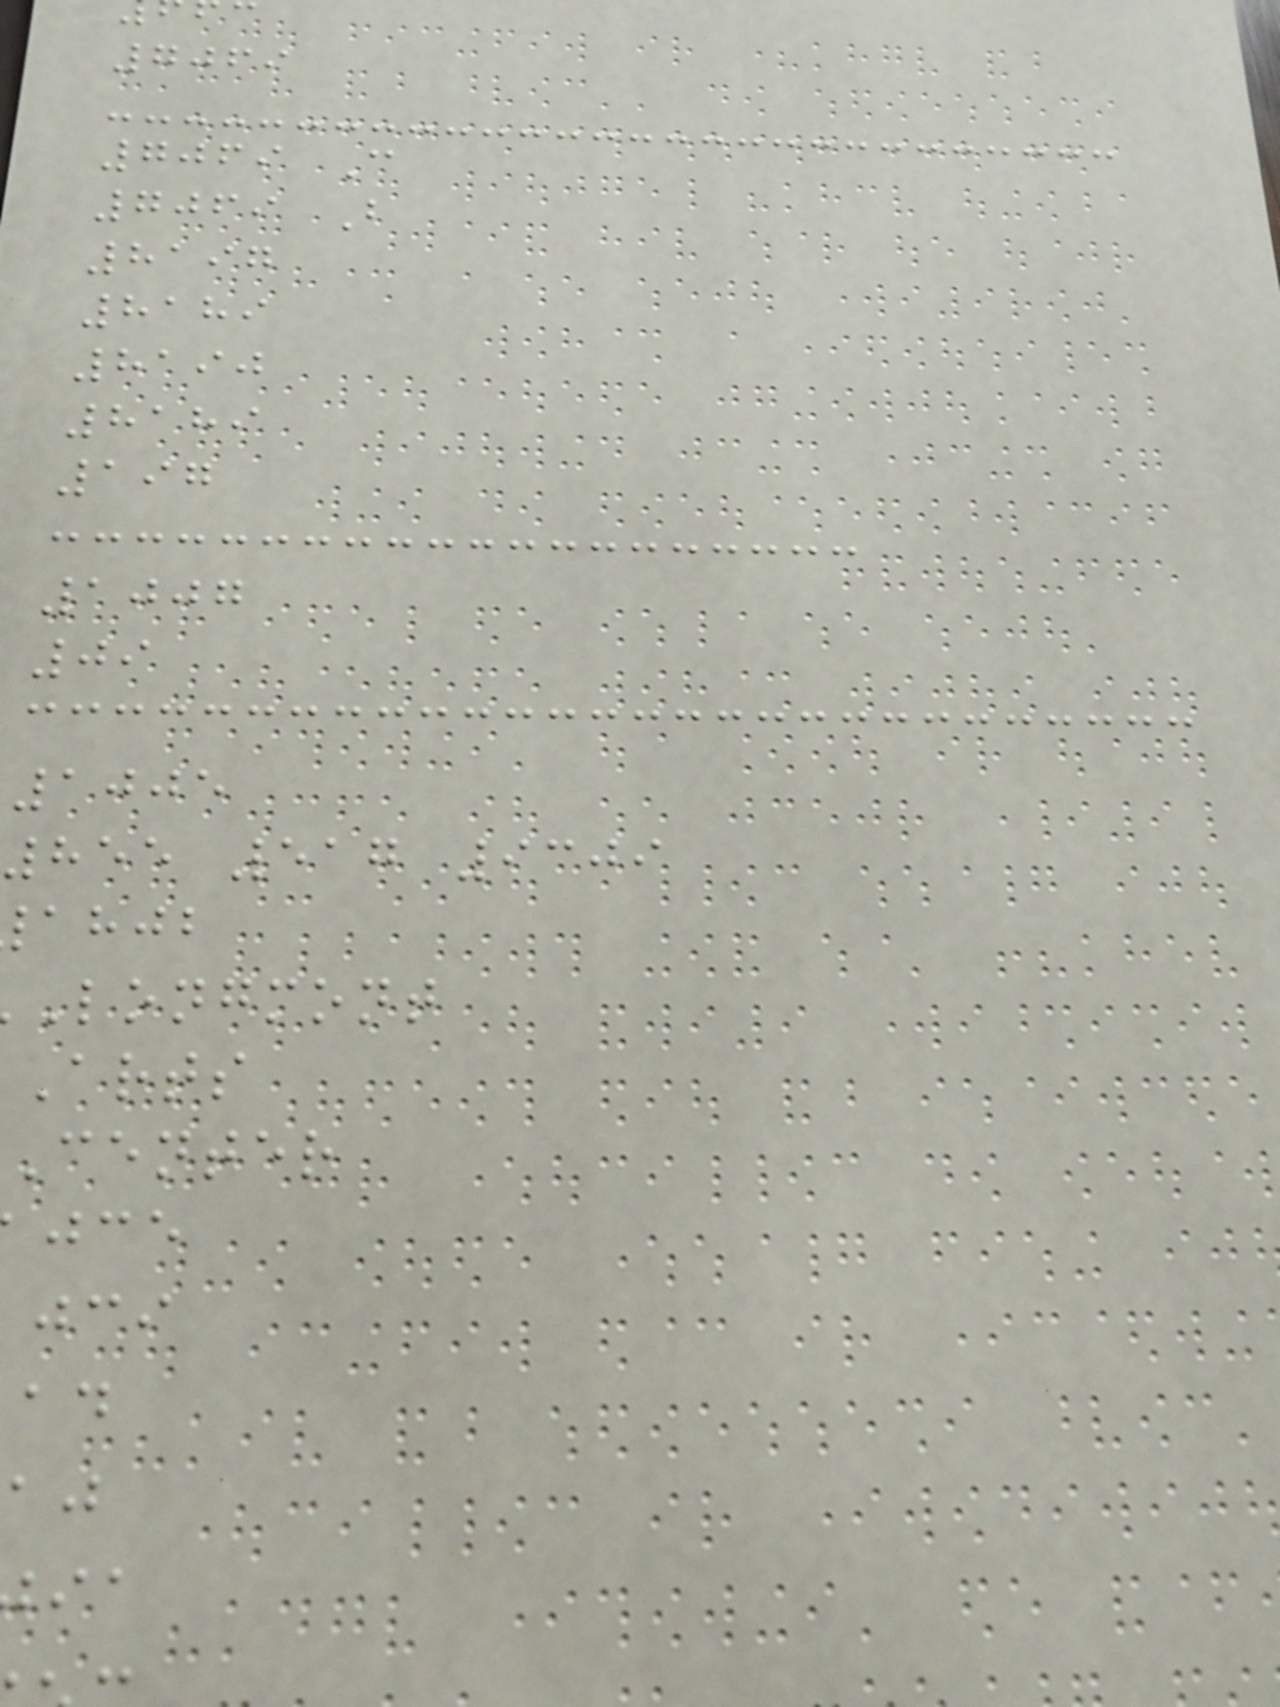7069
7069 C
7069 B
8197
8189
8190
8189
197
1007
09
1005
855 517 9309
ahjb
longmont
arts
center
